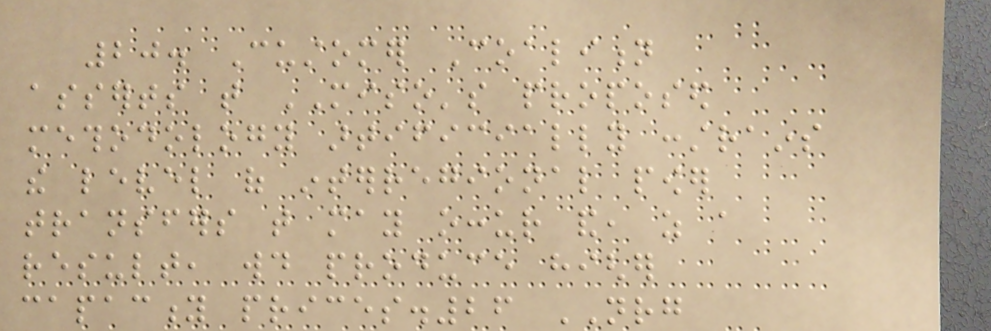20. Customer Coalition
asserts that MISO's proposed
methodology artificially constrains
the level of interregional power
transfers that may occur and, as a
result, would produce higher
capacity prices.26 NRG
